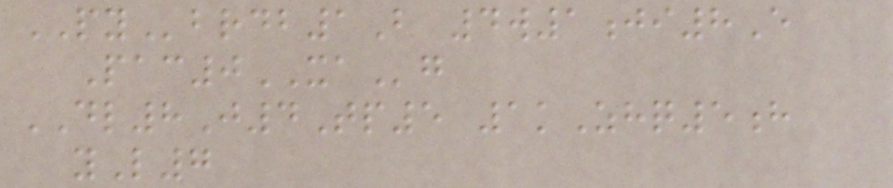PYbrdb1B 4w1ji8E
Pac0XAg
DL8J4Tp5 1kZhq5h
yL7
